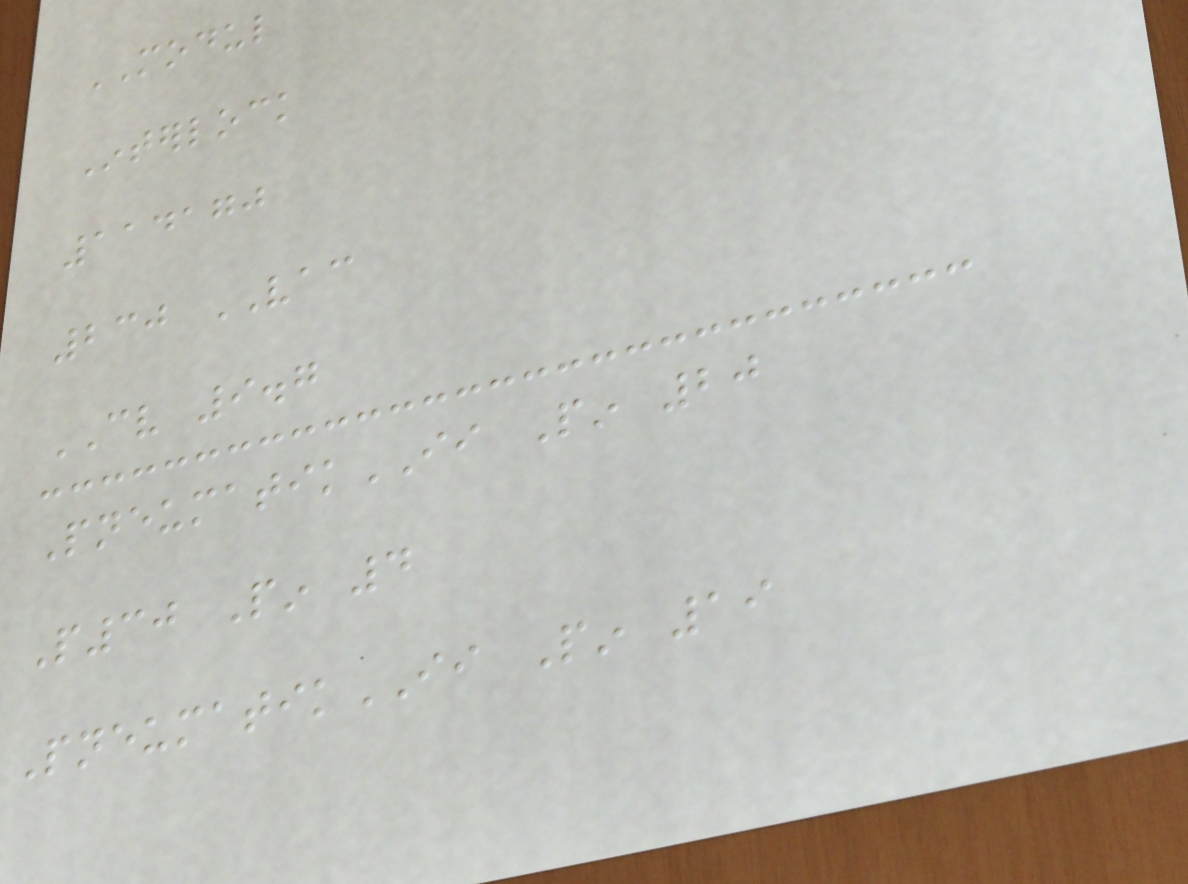MODUL
Interlock
114170
230 VAC
CV 9.7
PneumatikII Pin 20
P30 Pin 4
PneumatikII Pin 19
